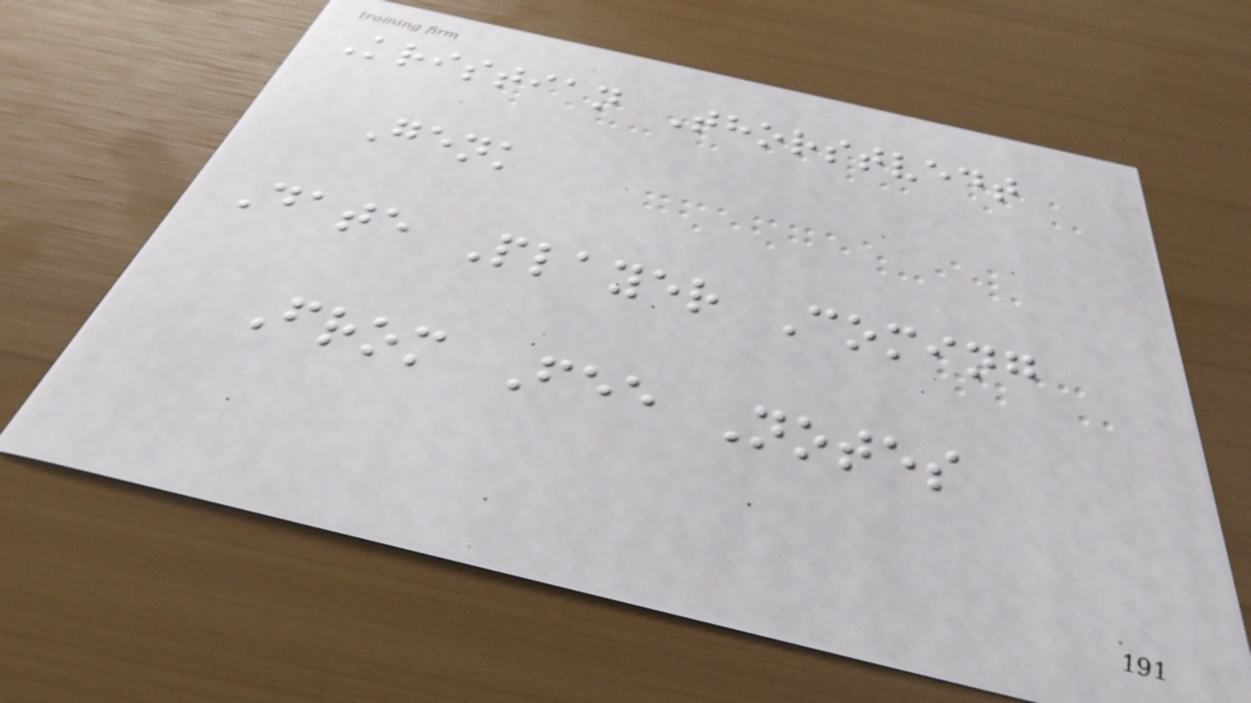Kristian Thorstvedt
Genk
Date Player Coming
From Fee Notes
